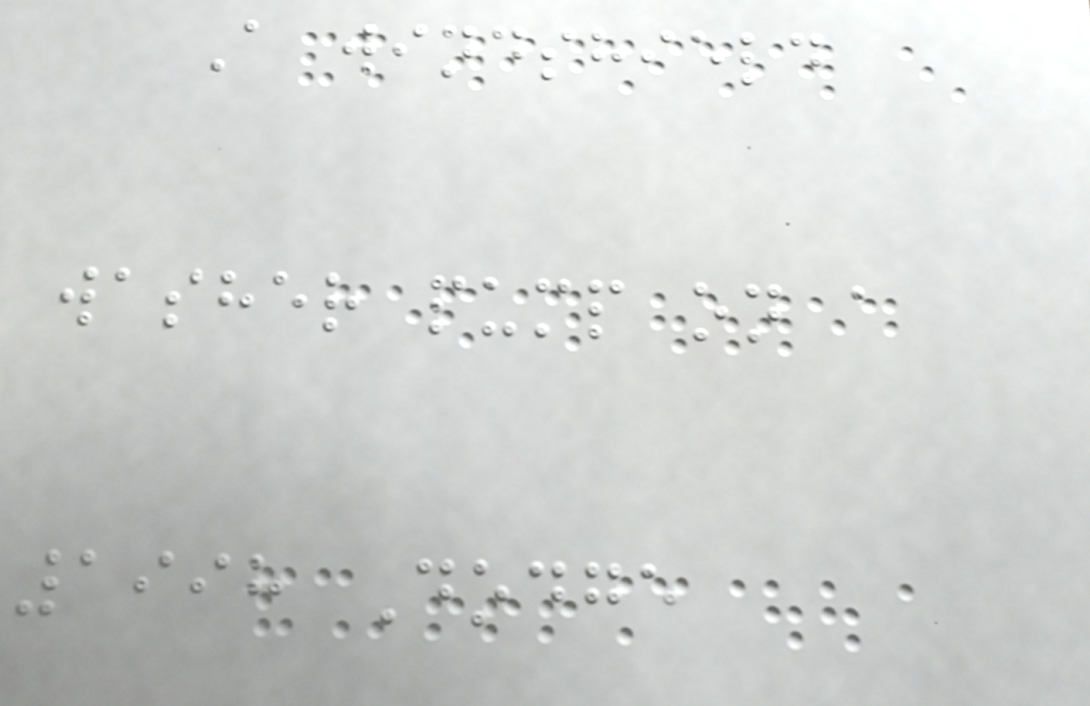A windshield
washer pump on a
1998 Dodge
